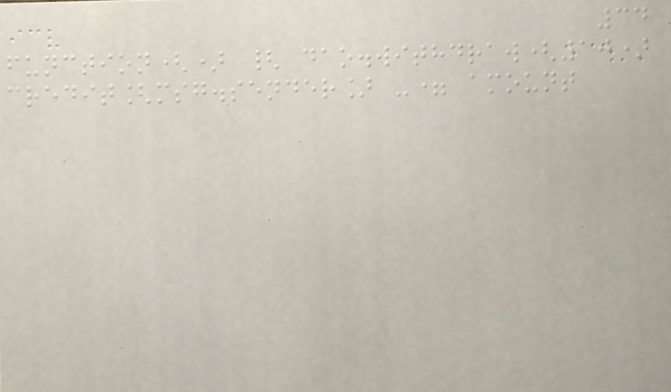34
function() { dao.withdraw(10)
credit[msg.sender] -= amount
